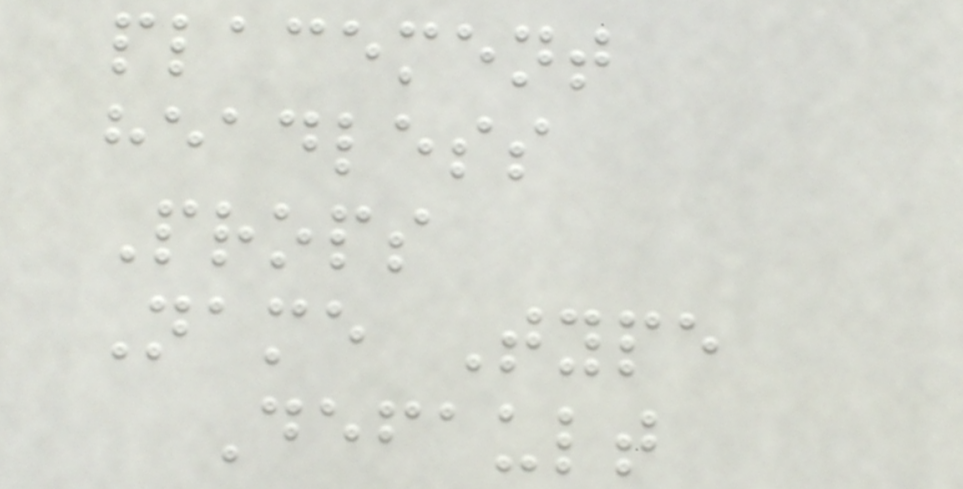placement
headless
Props
Name Type
Default
